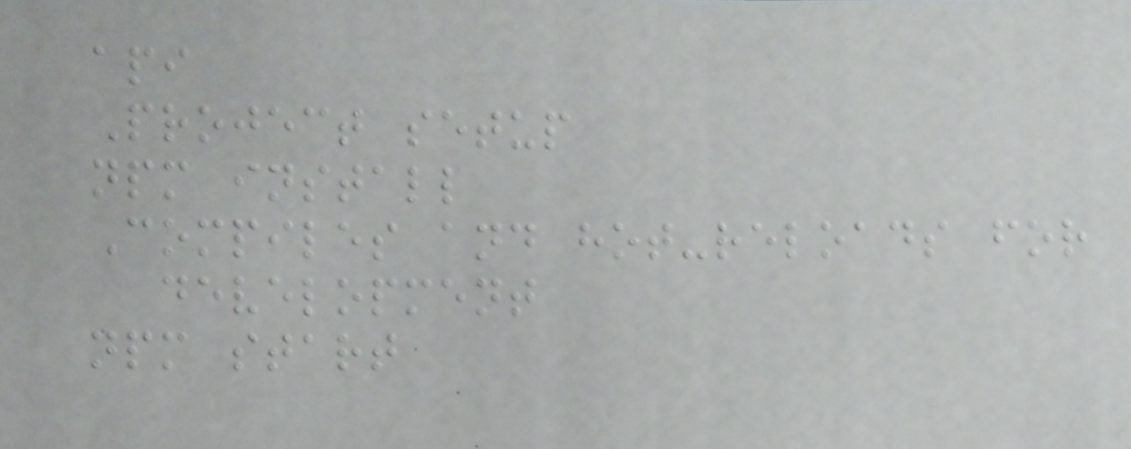api
Project setup
npm install
Compiles and hot-reloads for
development
npm start
